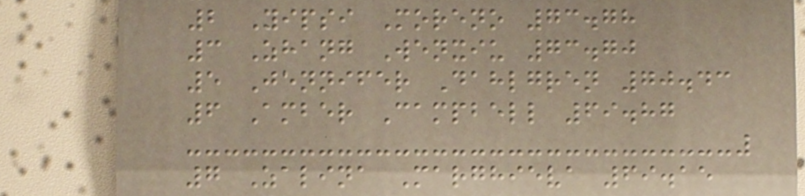2 Yipsi Moreno 73.78
3 Zhang Wenxiu 73.70
5 Jennifer Dahlgren 70.43
6 Amber Campbell 69.87
7 Zalina Marghieva 69.15
